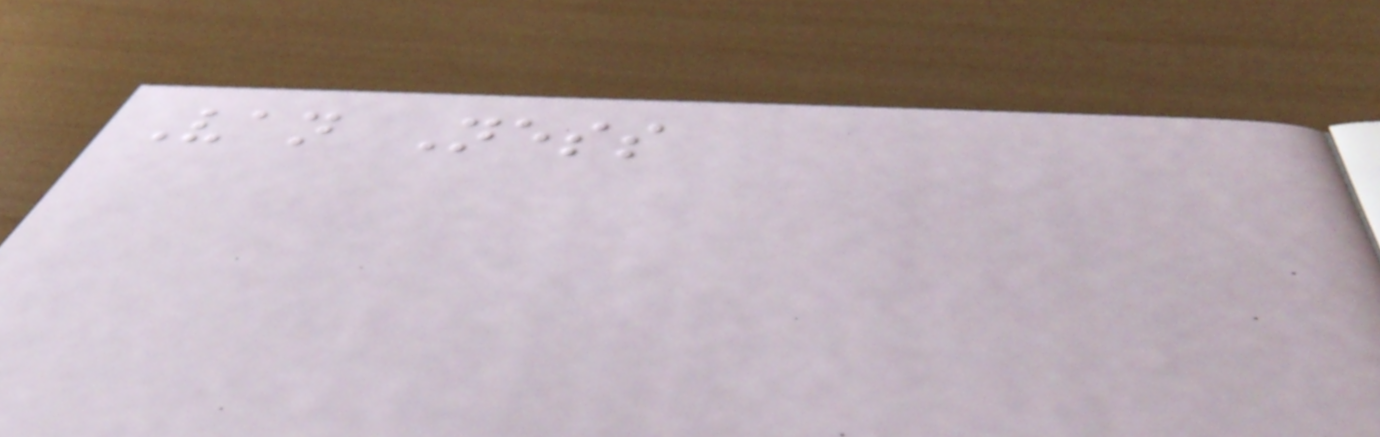Van Ness
